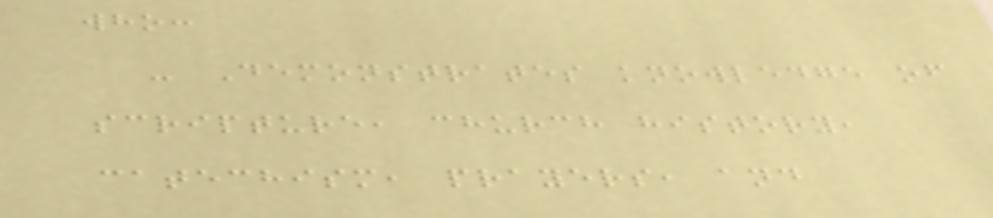who:
- Demonstrates knowledge of
scripture, church history,
catechism, prayers, and
